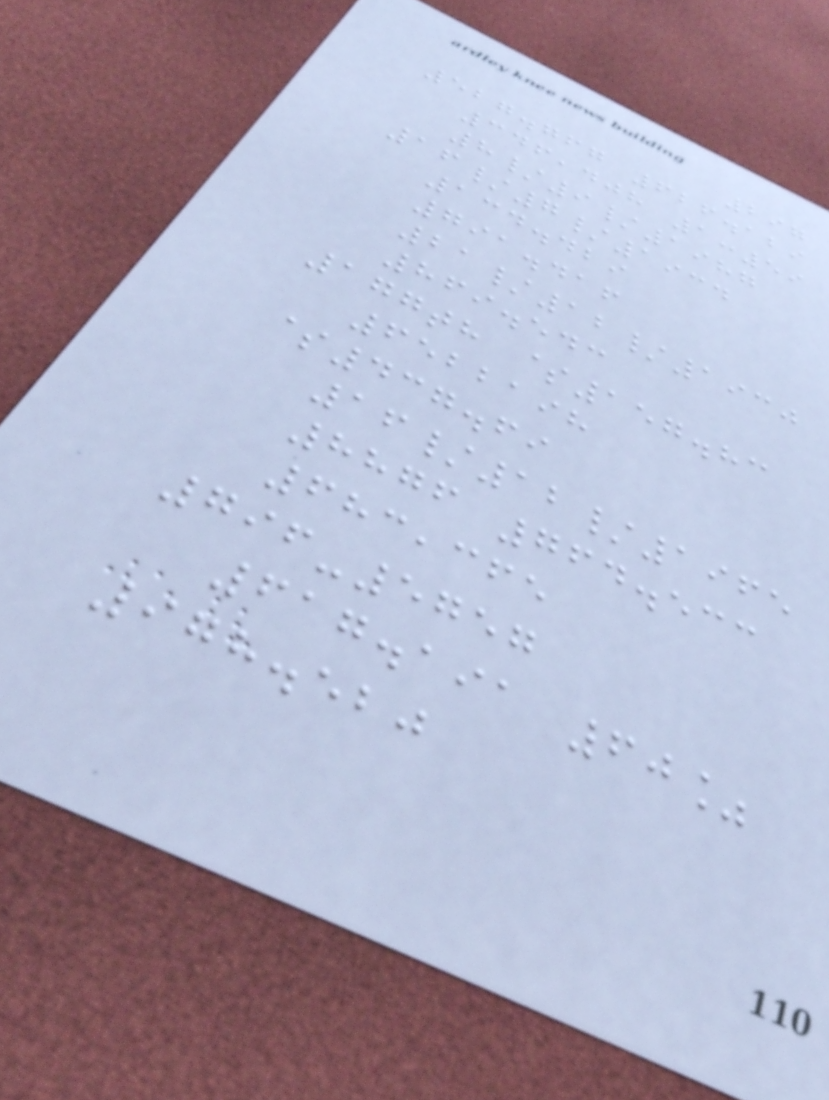297
527.767 626.129
346,408 1:59
8/9/1987
16/7/1934
134.429
791.416
21/12/1930
869.543
177th $157.83
6522198
$437.69
16/12/1965
8876 764.533
683,365
796-5757
617.191 60%
978.520
